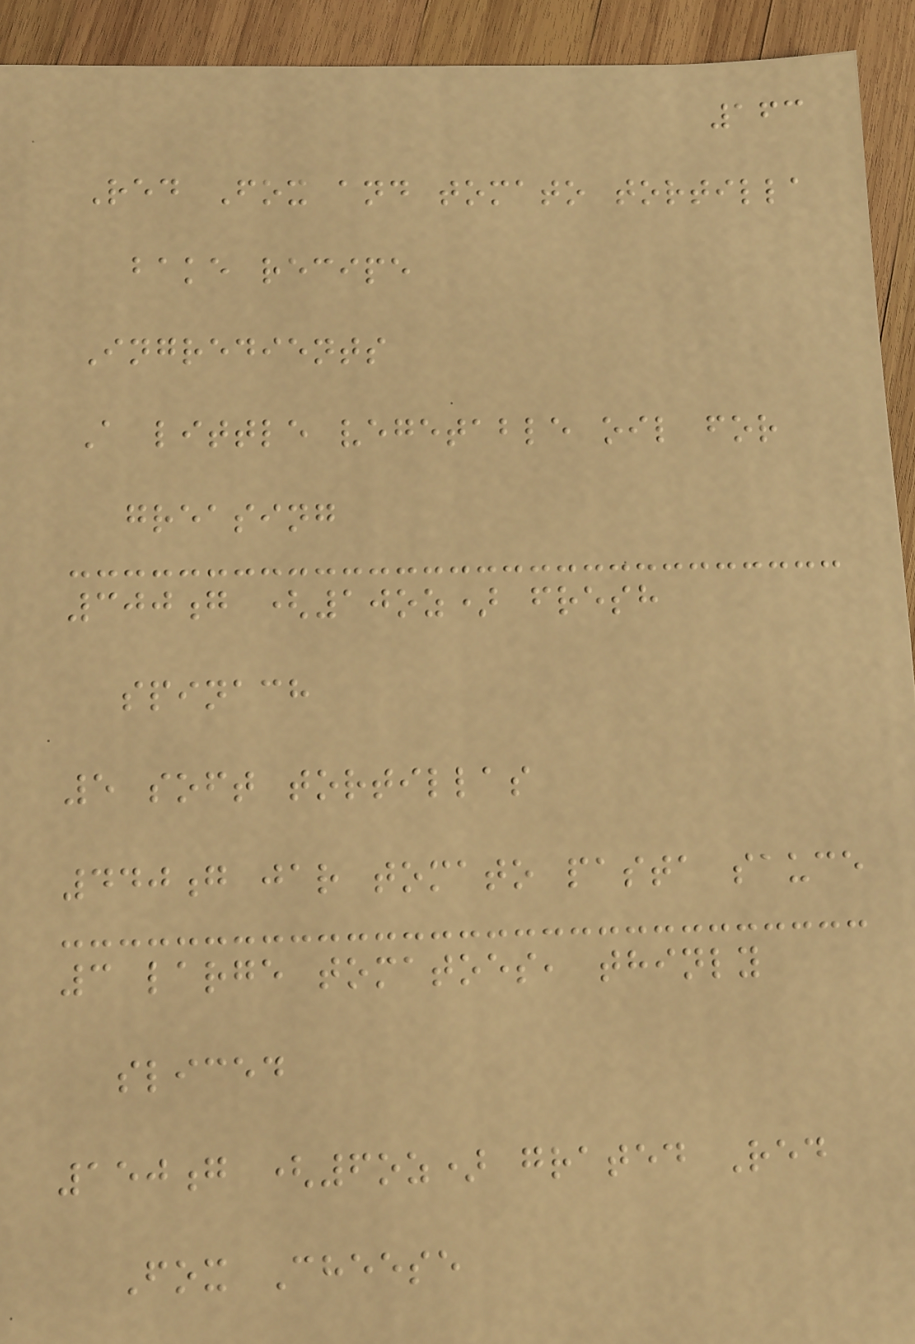163
Red Fox and tomato tortilla
bake recipe
Ingredients
A little vegetable oil for
greasing
300g (10oz) fresh
spinach
5 soft tortillas
440g jar tomato pasta sauce
3 large tomatoes, thinly
sliced
150g (6oz) grated Red
Fox Cheese
